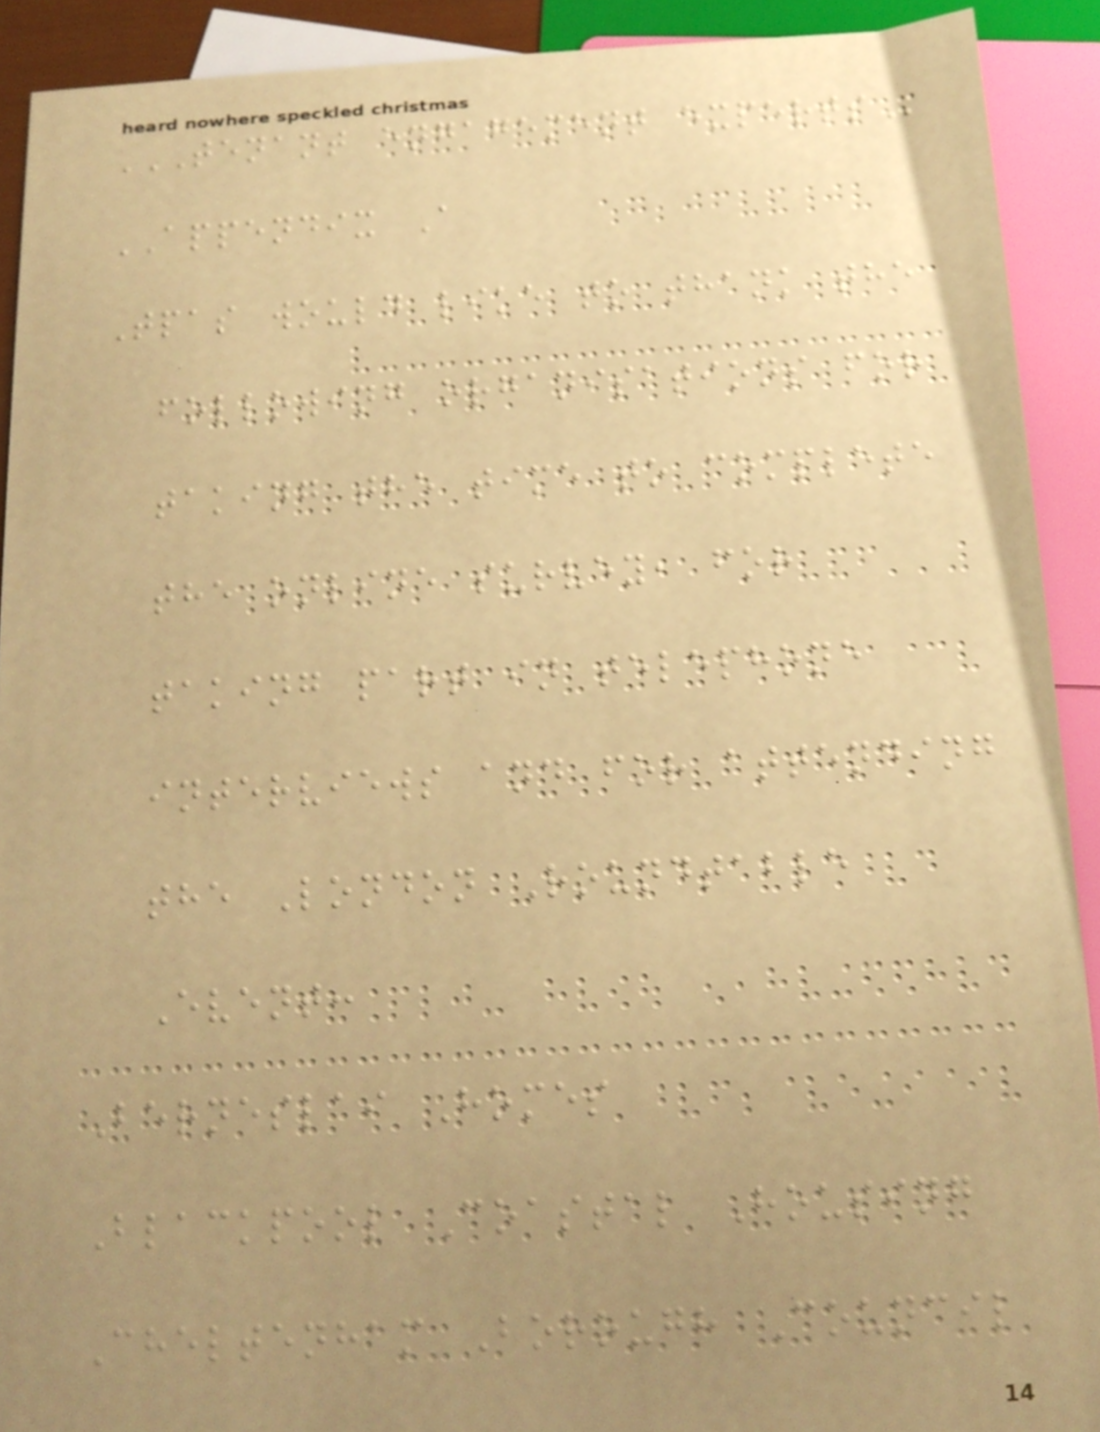TENANT ENGAGEMENT EXPERTS
APPENDIX A
Tpas would like to thank the
following organisations for
taking the time to complete
the online survey, for
taking part in telephone
interviews and for attending
the London Roundtable
Event:
Berneslai Homes
Blackpool Coastal Housing
Cheltenham Borough Council
